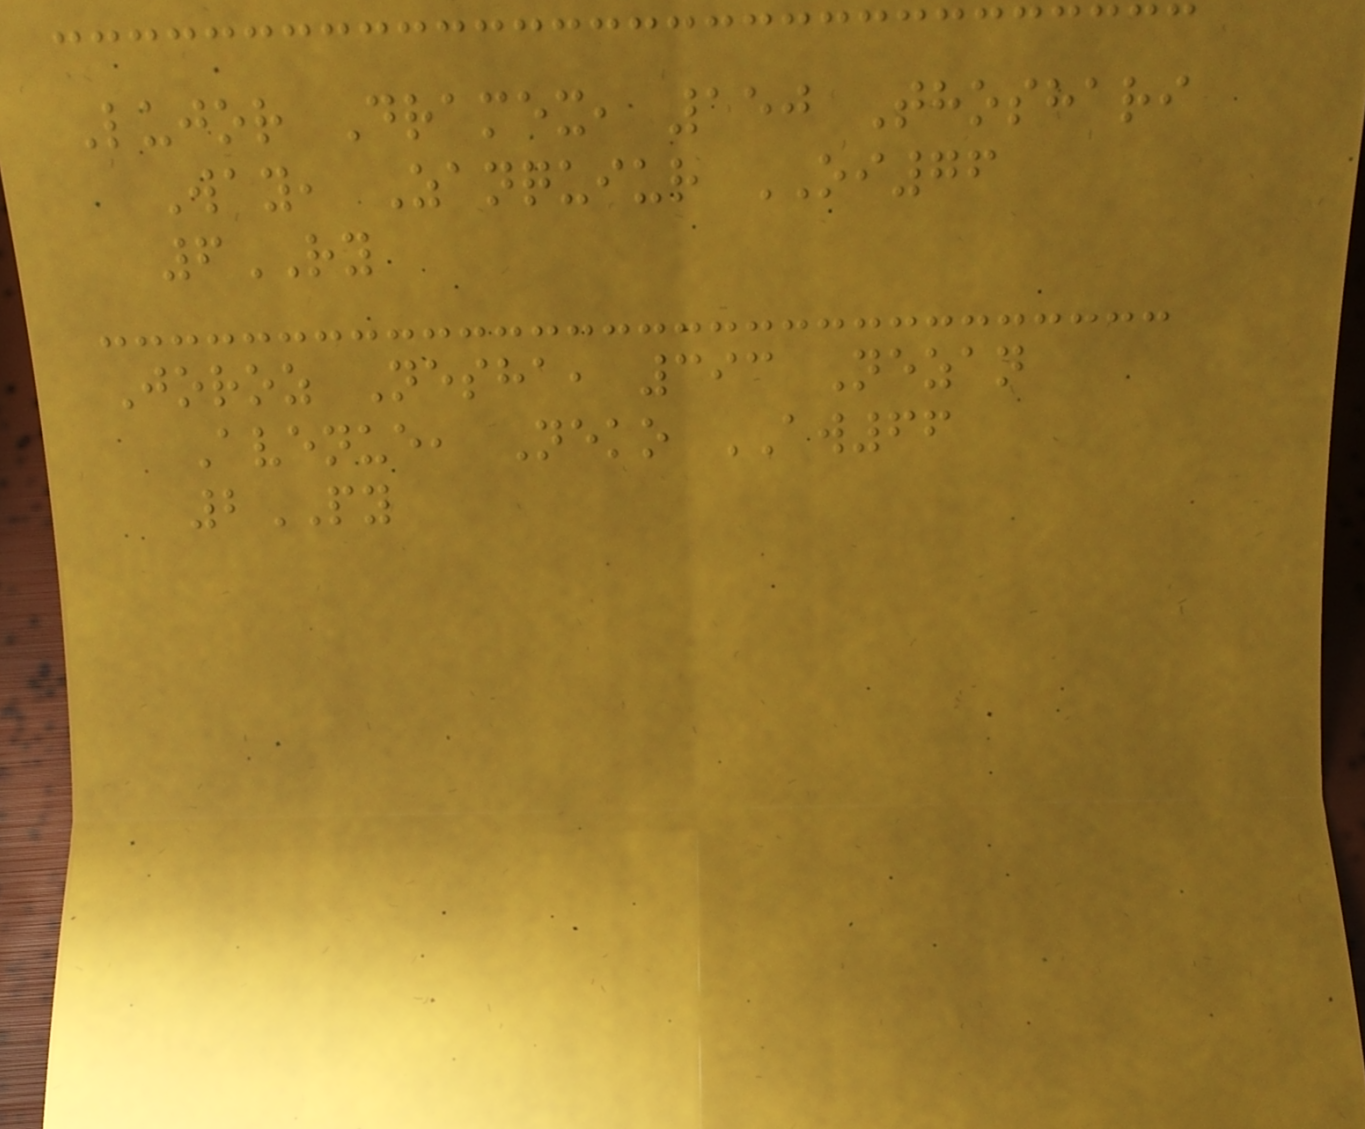Lujor Dramex, 150 Thoshari
Way, Zanquiur OI76
6RY
Joroz Nesha, 393 Nezan
Avenue, Neko AW66
2PY
